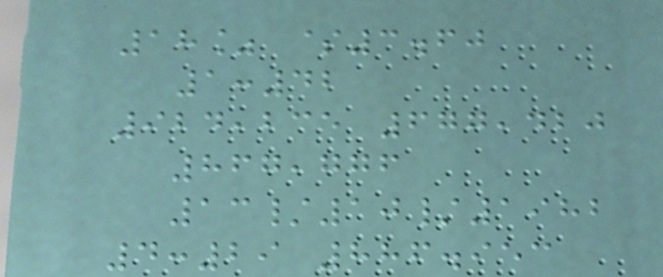18% $3.60
1:42
924,235 677,420
867,776
13/10/1982
4:29 886.953
